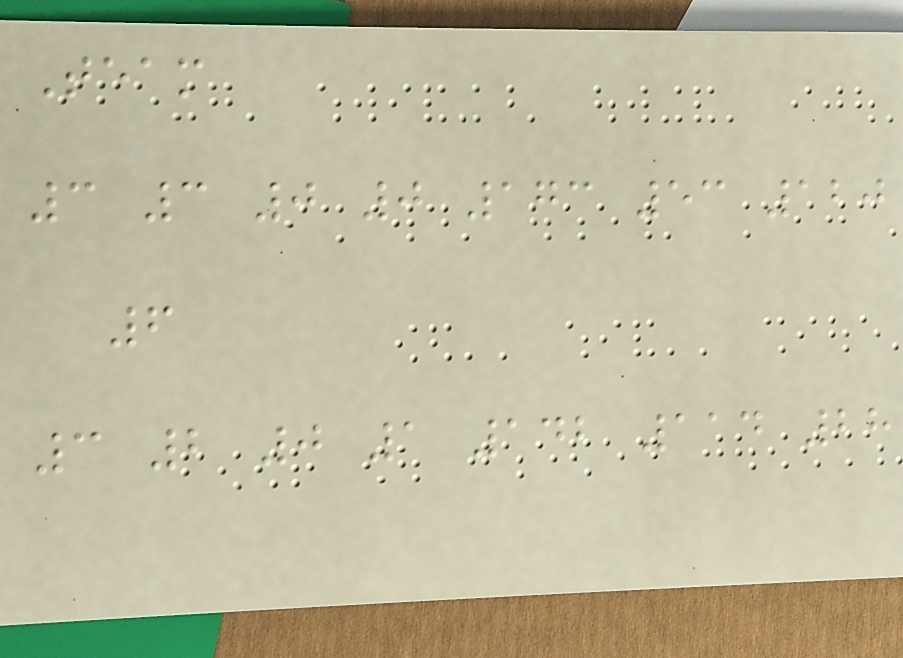Team
3 3 0 0 173 53 120
6
3 2 0 1 142 114 28
